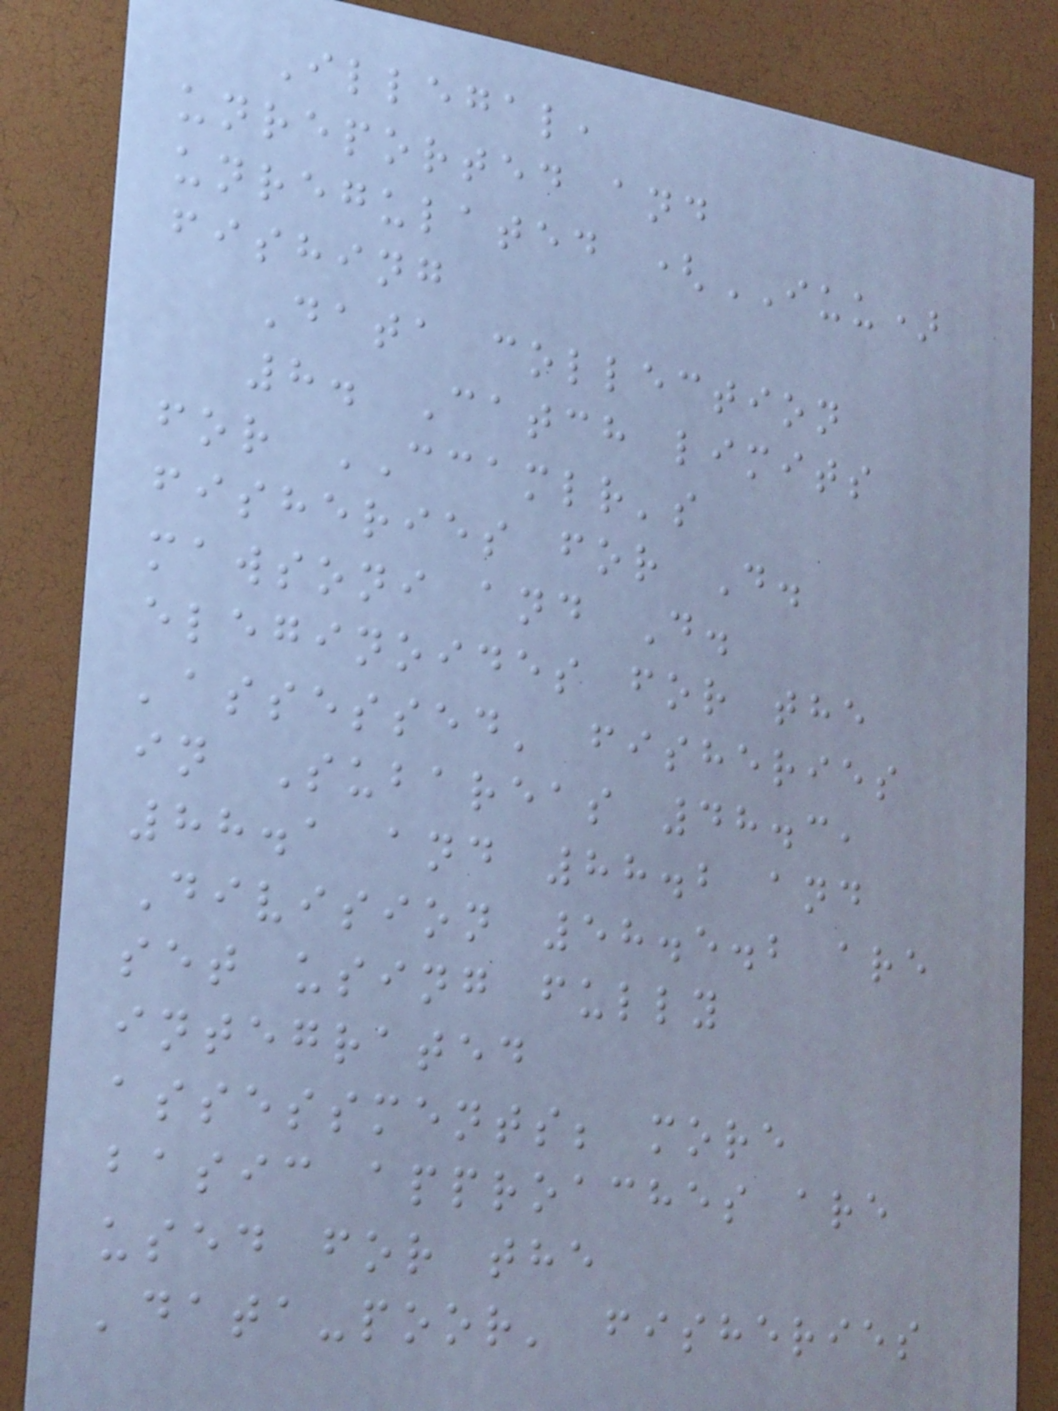Illegal,
unreported and
unregulated (IUU)
fishing
Data collection
8. Catch limits
for CCAMLR's
fisheries for D.
mawsoni and D.
eleginoides for the
'assessed' fisheries
in Subareas 48.3,
88.1 and 88.2 and
Division 58.5.2 are
set using fully
integrated
assessments; more
basic approaches are
used for the
'data-poor' fisheries
